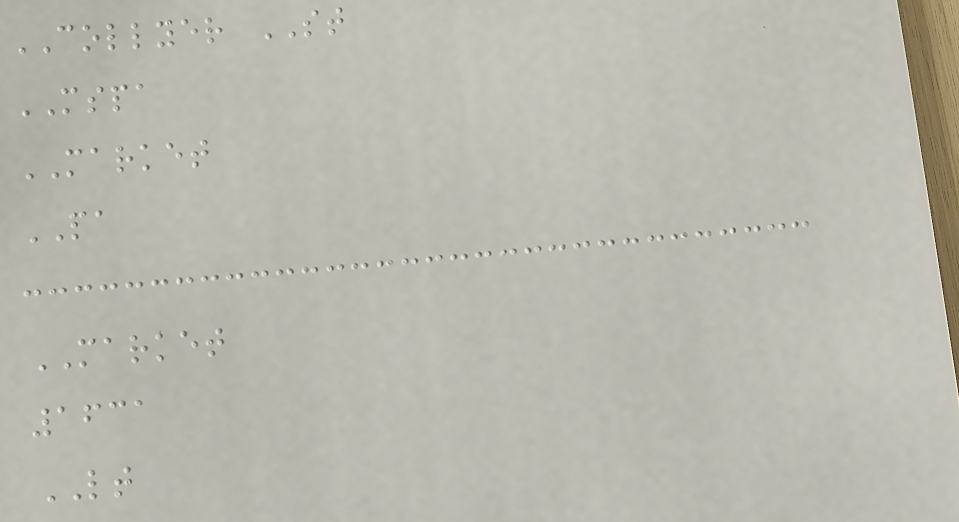COLLYER ST
MSPA
MARKET
PA
MARKET
1631
LT
